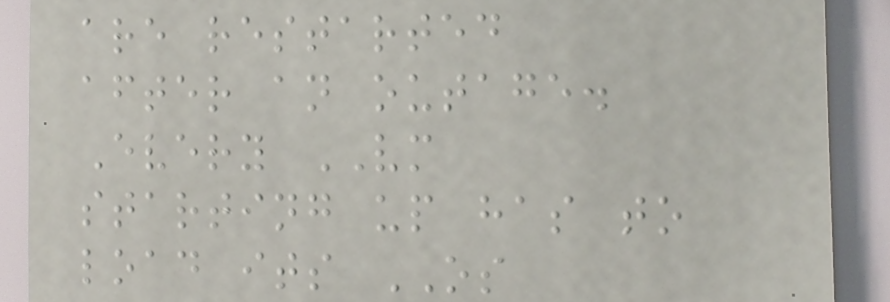are restarted
after an outage.
Every VM
starting up has to
load its OS
